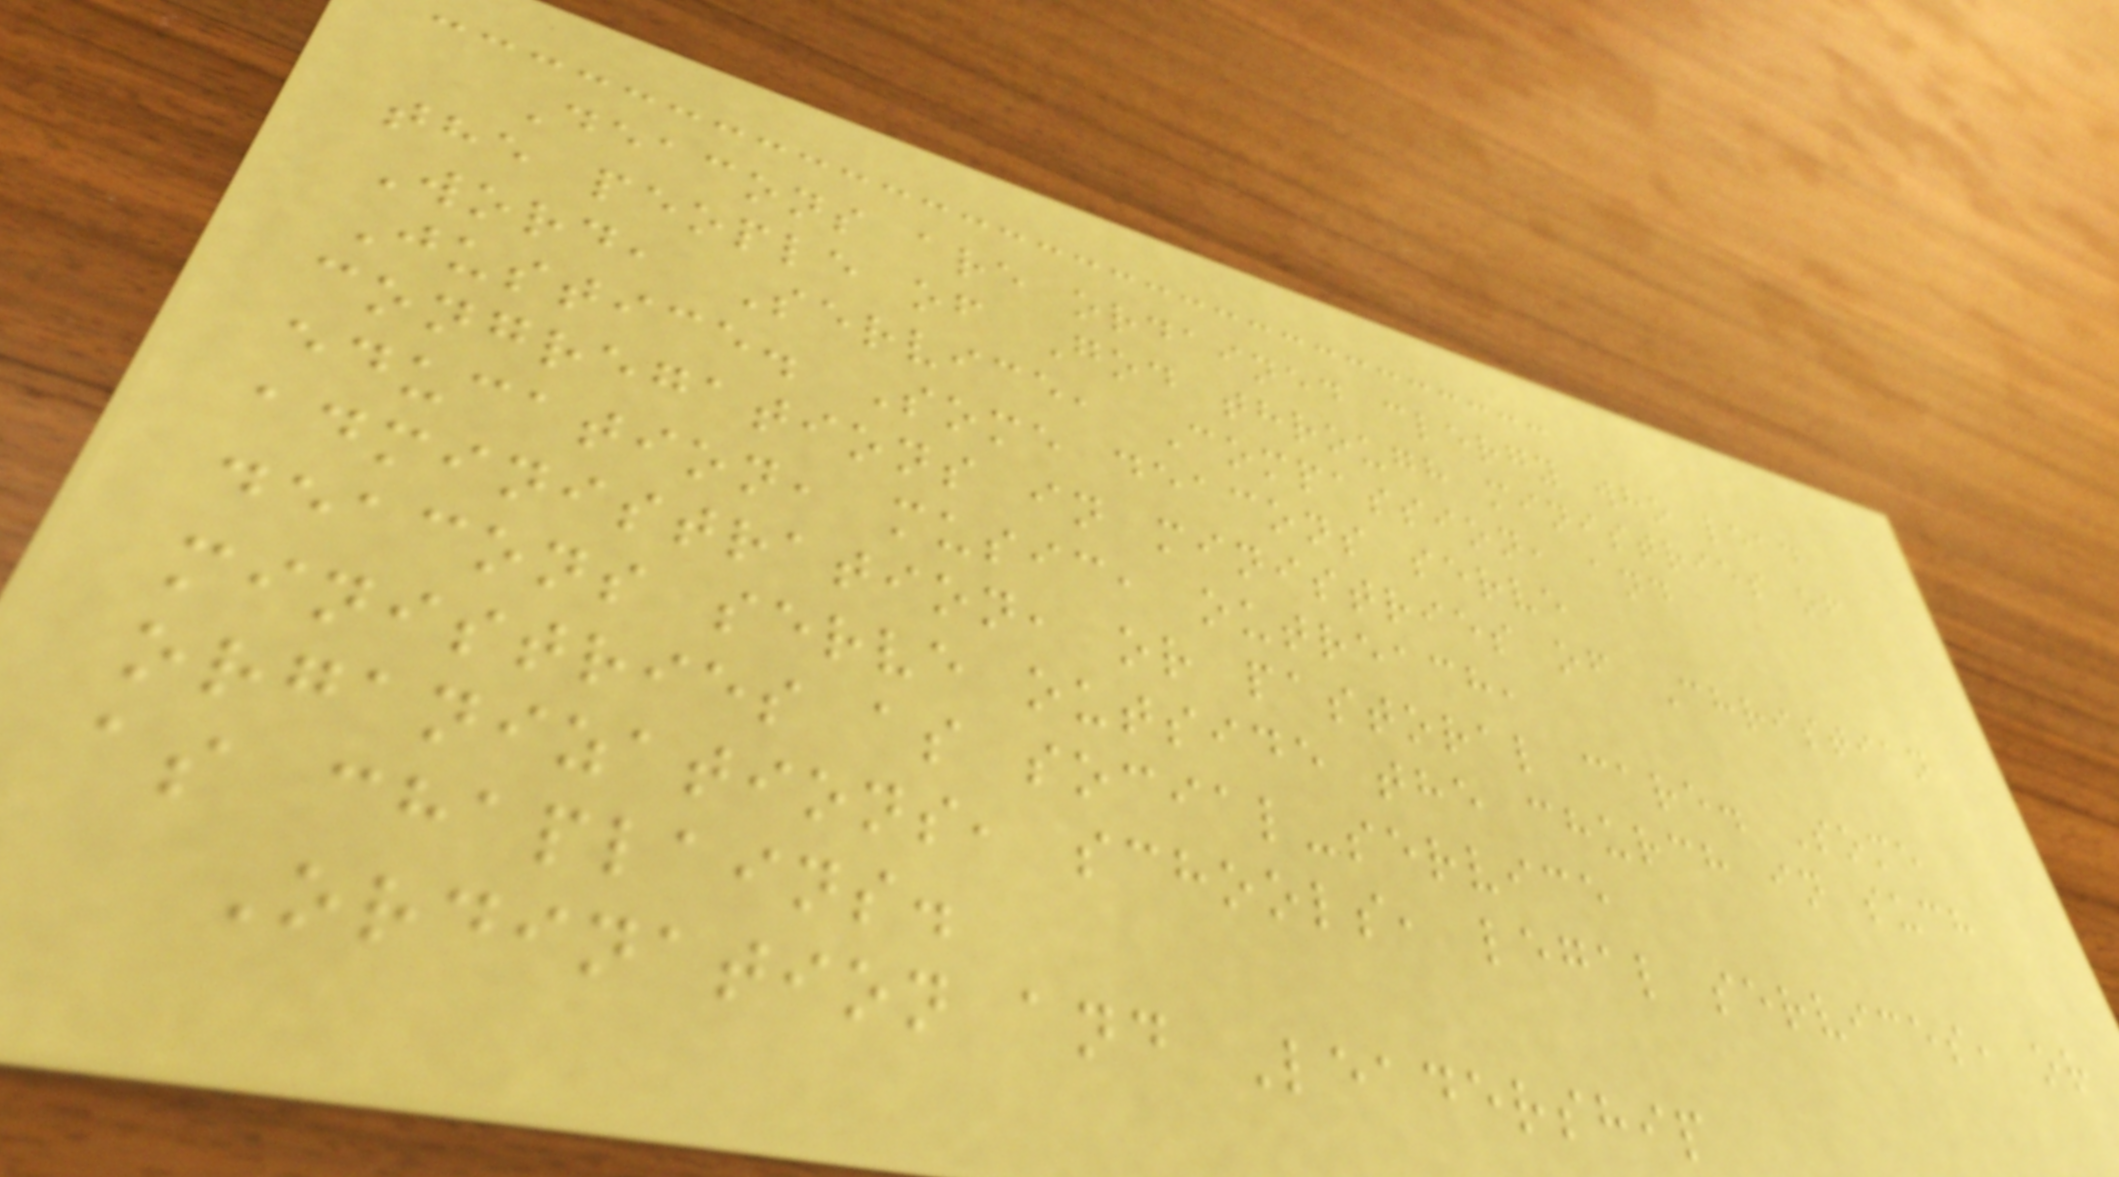Deacons are ordained clergy who lead
the people of God through ministries of
Word, Service, Compassion, and
Justice. Some deacons serve
congregations in ministries of Christian
education, music, outreach,
administration, or pastoral care. Some
deacons serve outside the church in such
ministries as social-service
organizations, schools, legal services, or
as chaplains.
Ordination and Leadership
